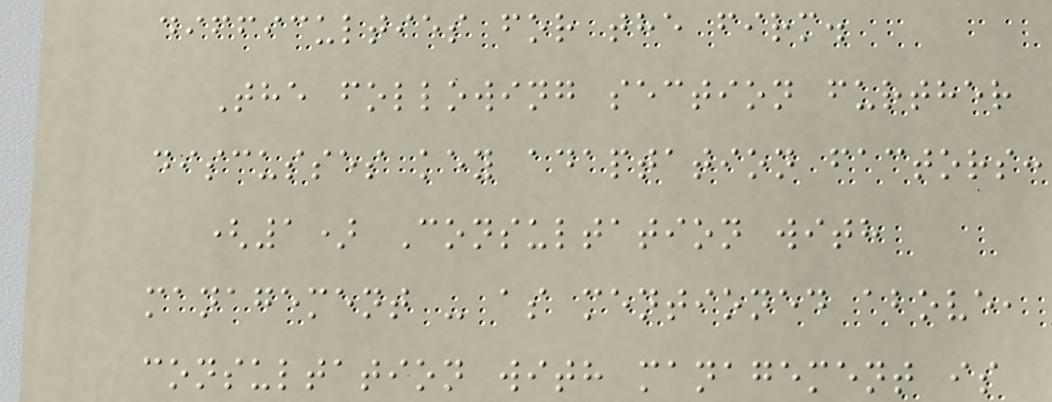difficulties for the firm.
The following section further
discusses key adaptation factors:
(1) Consultation with
management - as mentioned above,
consultation with management is
